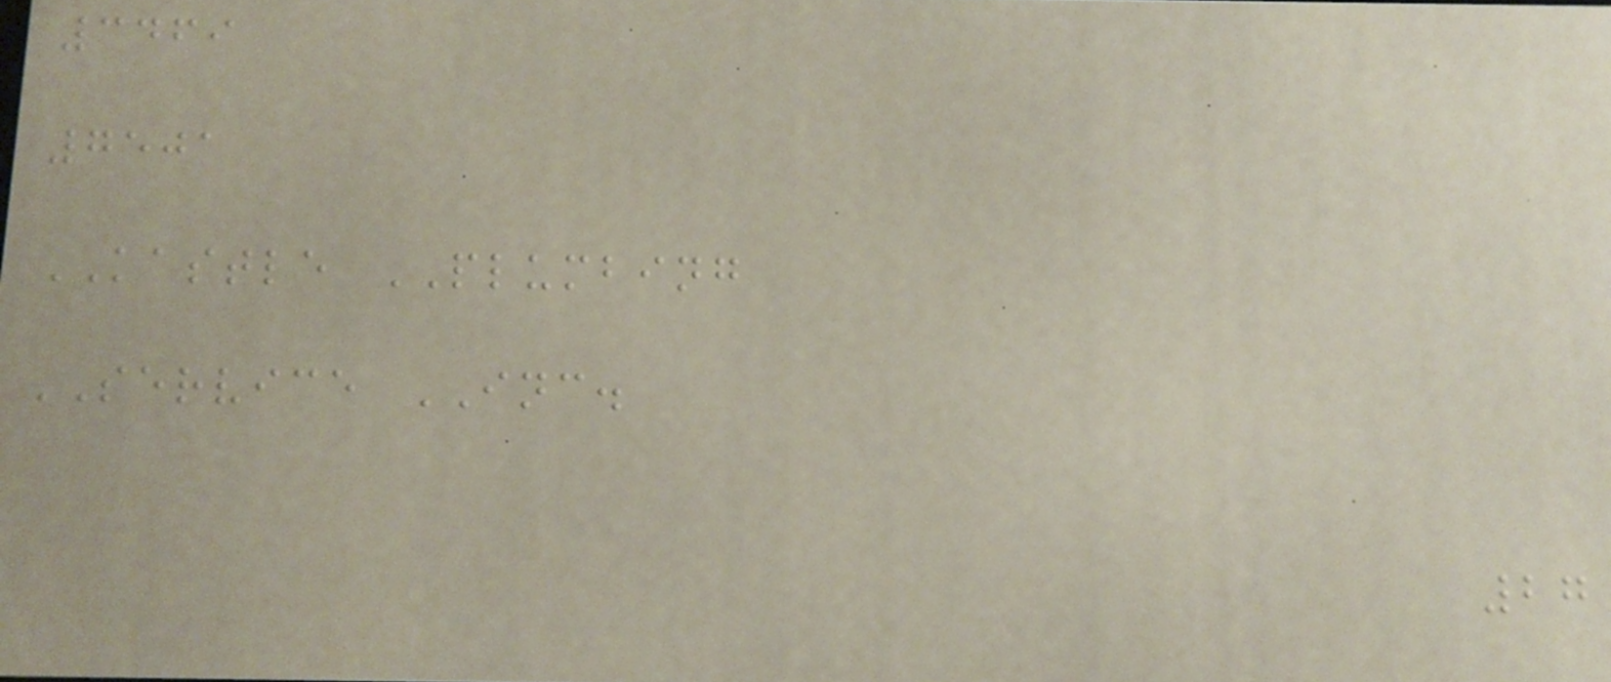3469
7501
KASTLE PLUMBING
SERVICE INC.
27
